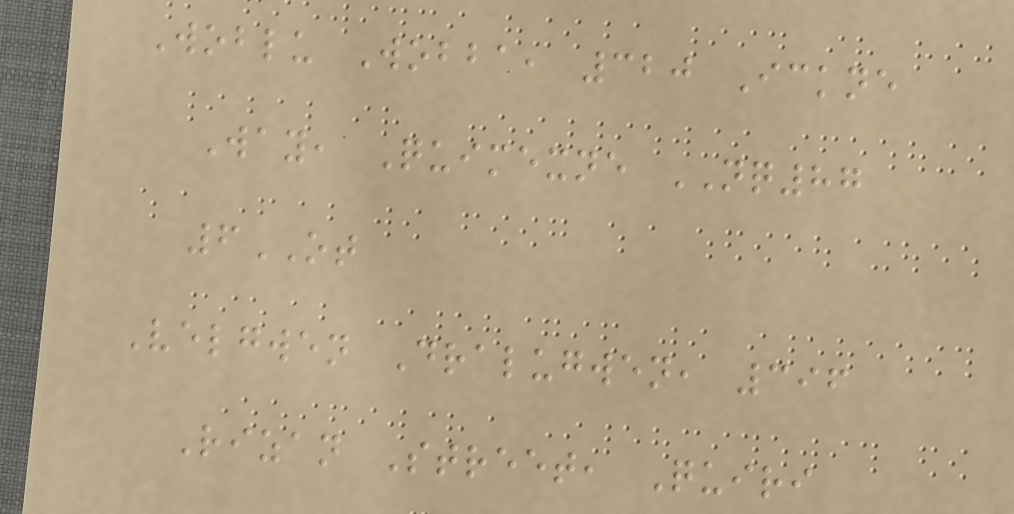Woblu Wobba, 320 Ickne
Way, Quimexne NQ87
6OT
Velgwen Dralugwen, 396
Rizan Street, Quiri
